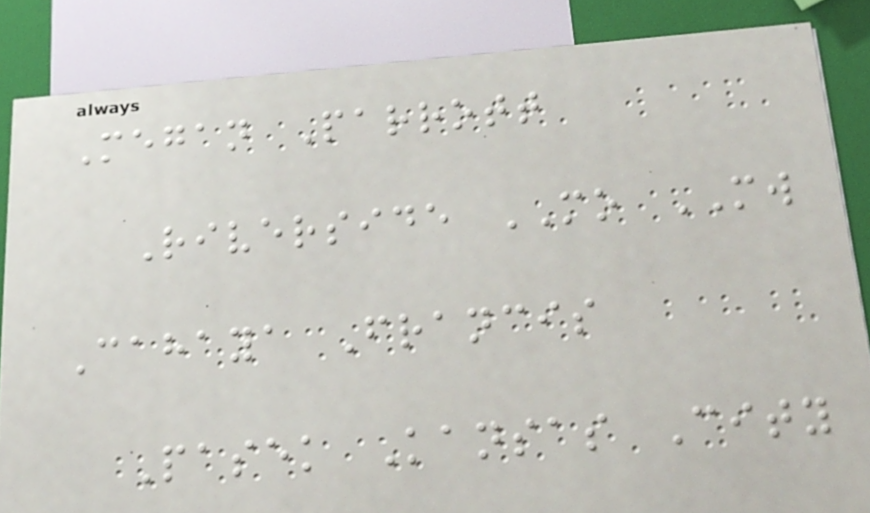Megan Parrott
Riverside MO MW
Cahaya Francis
Pasek Kansas City
